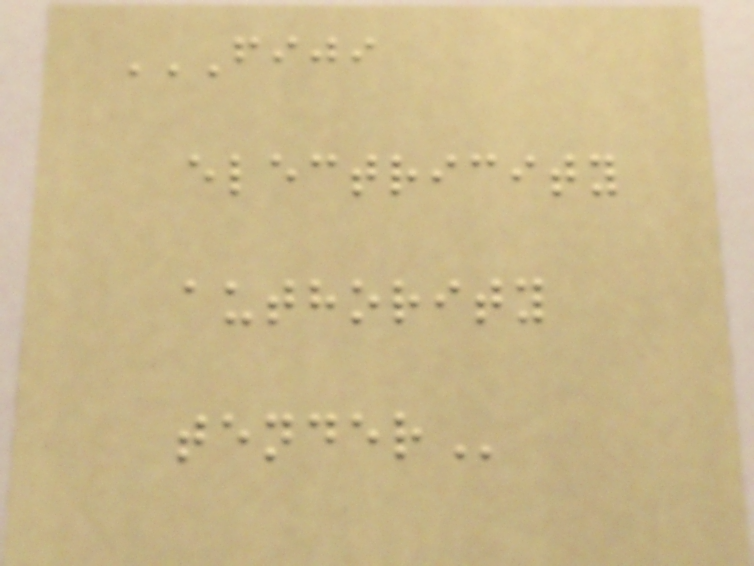FIJI
ELECTRICITY
AUTHORITY
TENDER
